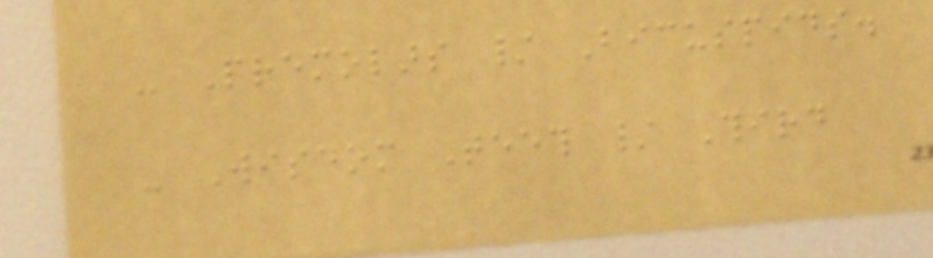- Premolars / Bicuspids.
- Wisdom Teeth / Third
